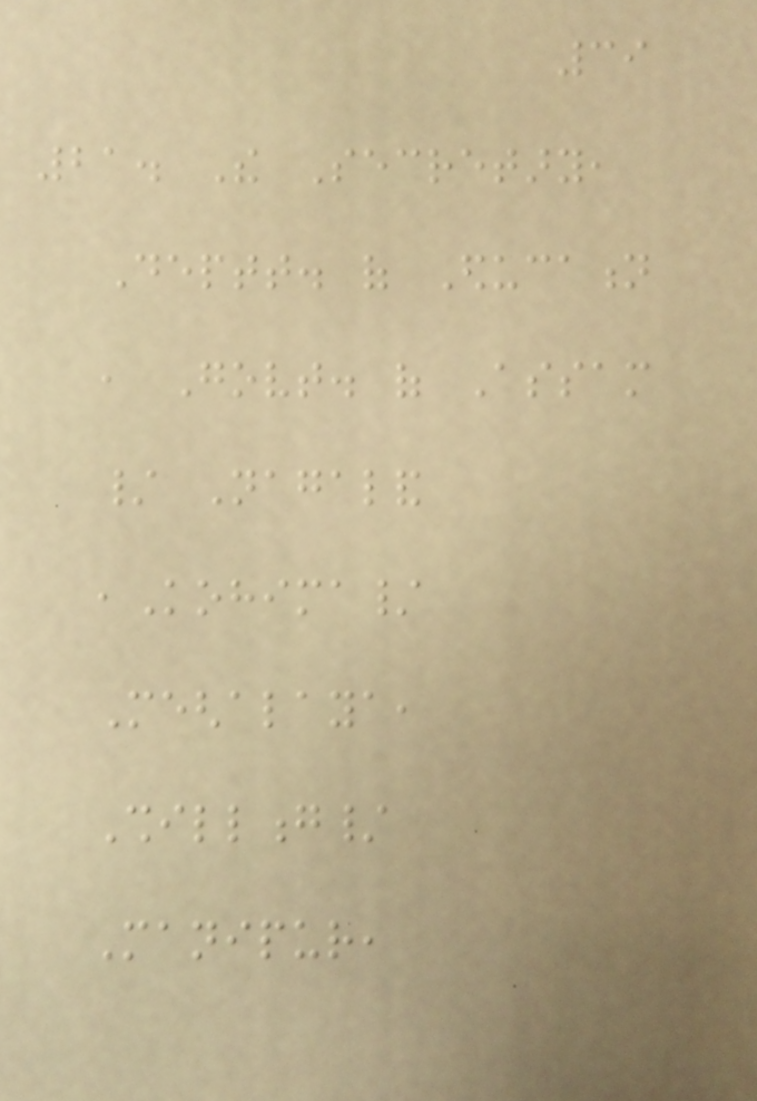39
21. The Secretary,
Deptt. of Education
, Govt. of Assam
/ Nagaland
,Kohima/
Meghalaya,
Shillong/
Manipur,
